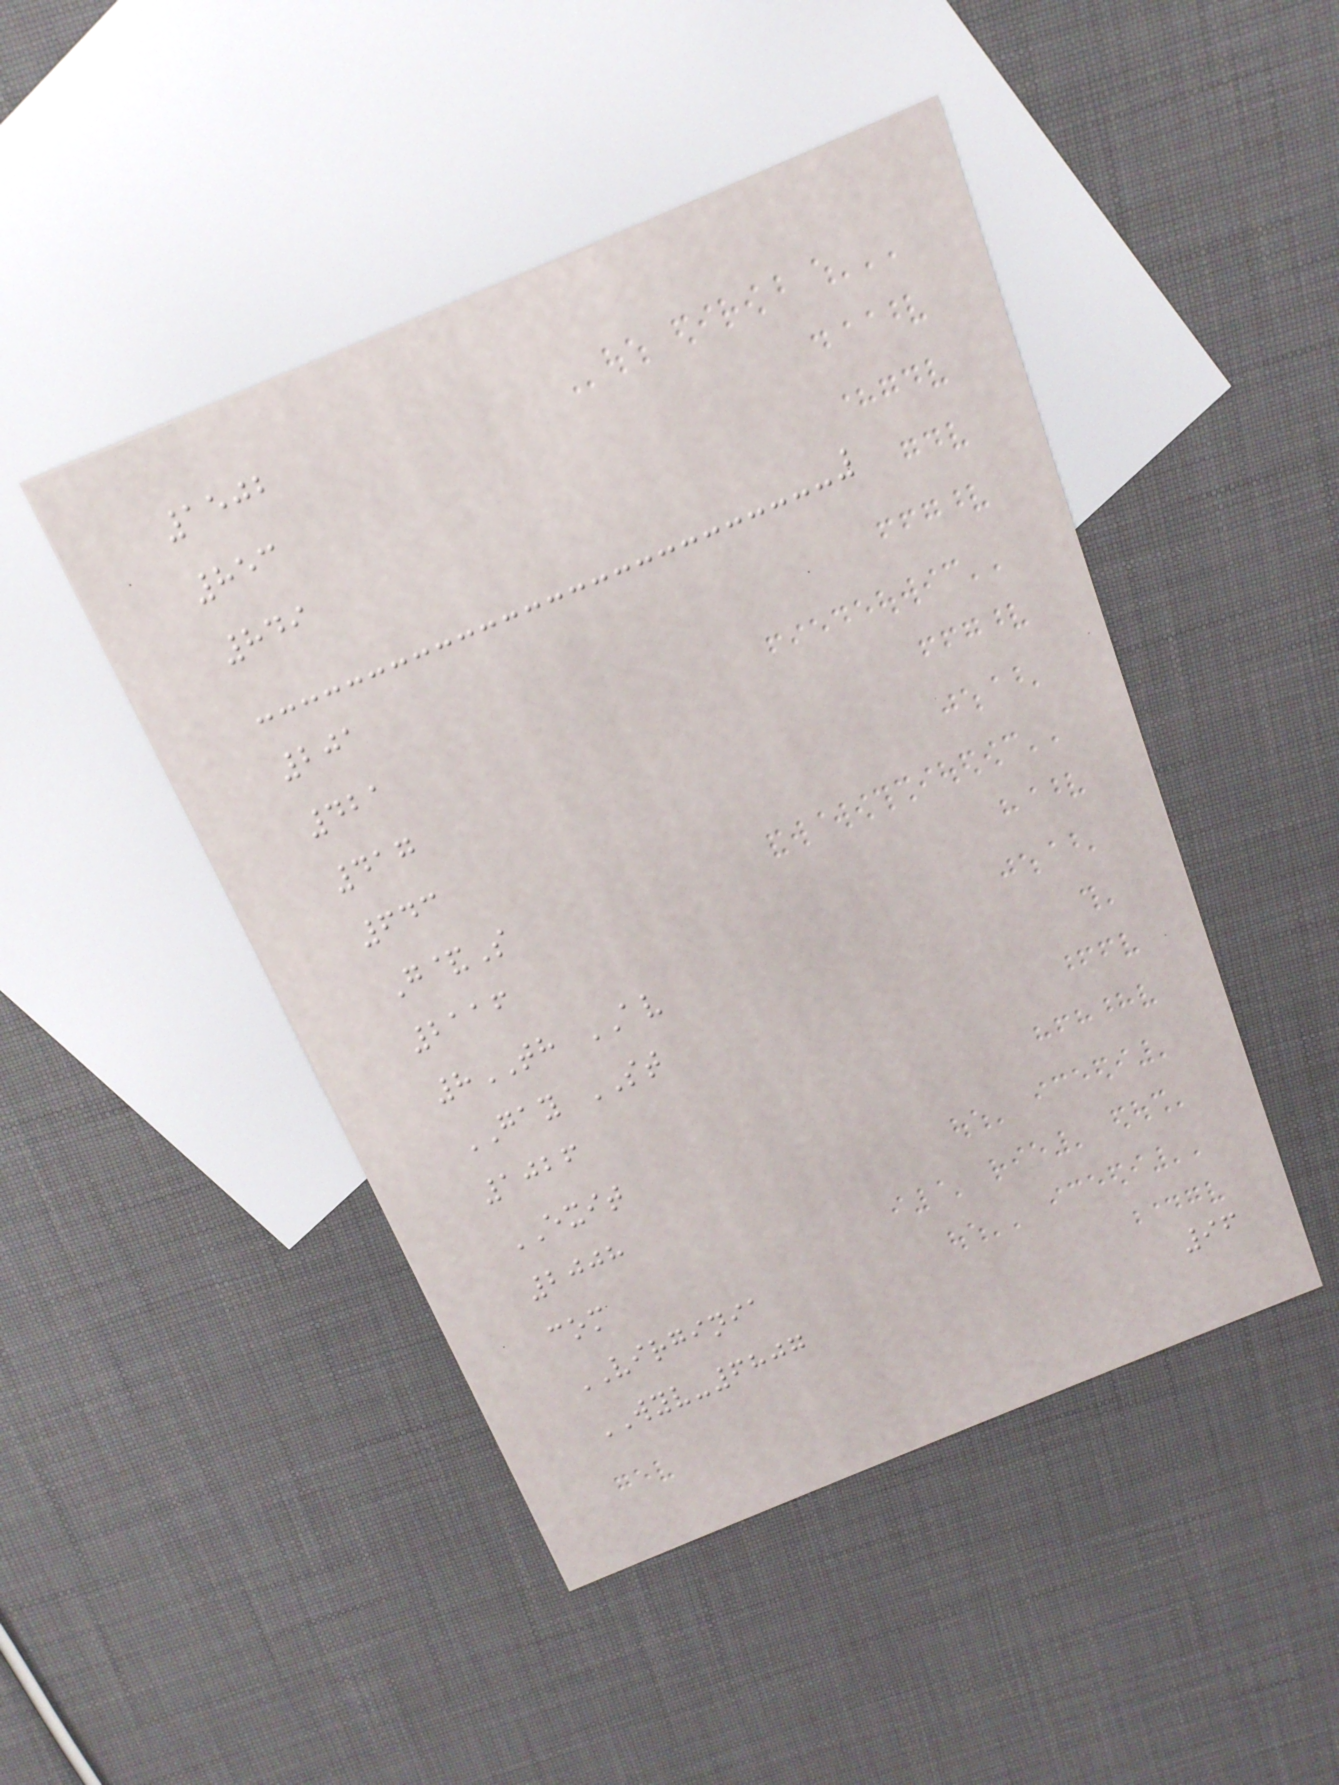1502
853
849
201
421
417
643
G&S
2116
8TH AV
GAY ST
1026
EXIT
2008
com
VIRGINIA
WYV-6807
96
